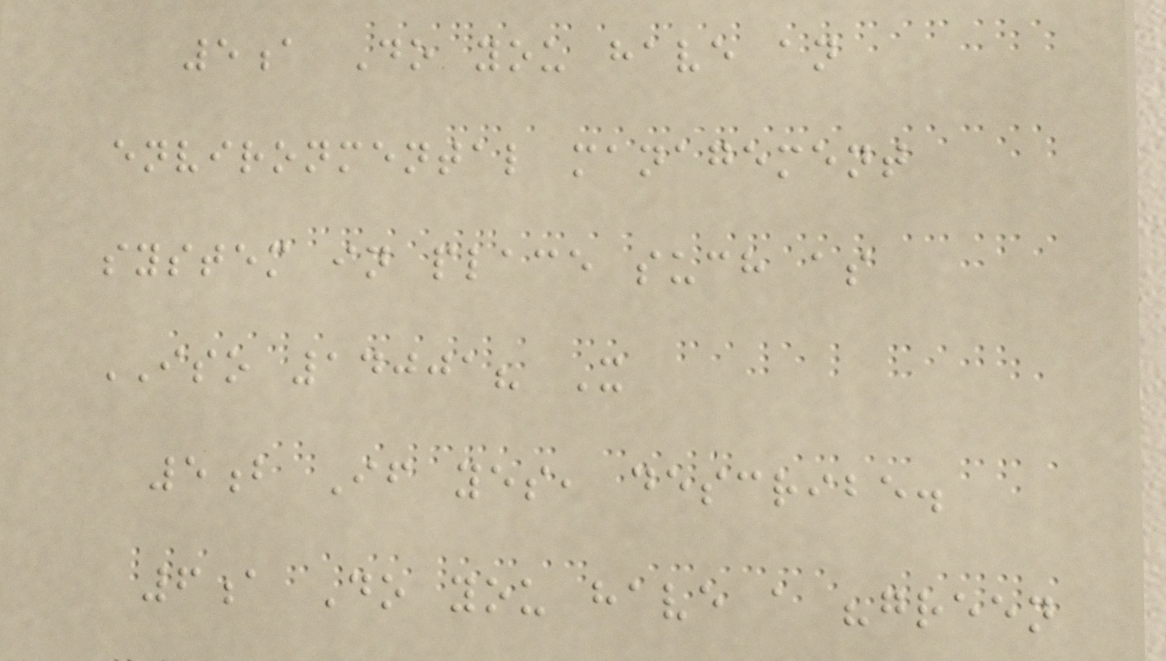5a Do you have an
environmental management
system in place such as
ISO 14001? X
5b If yes, describe.
6a Do you have a "green
